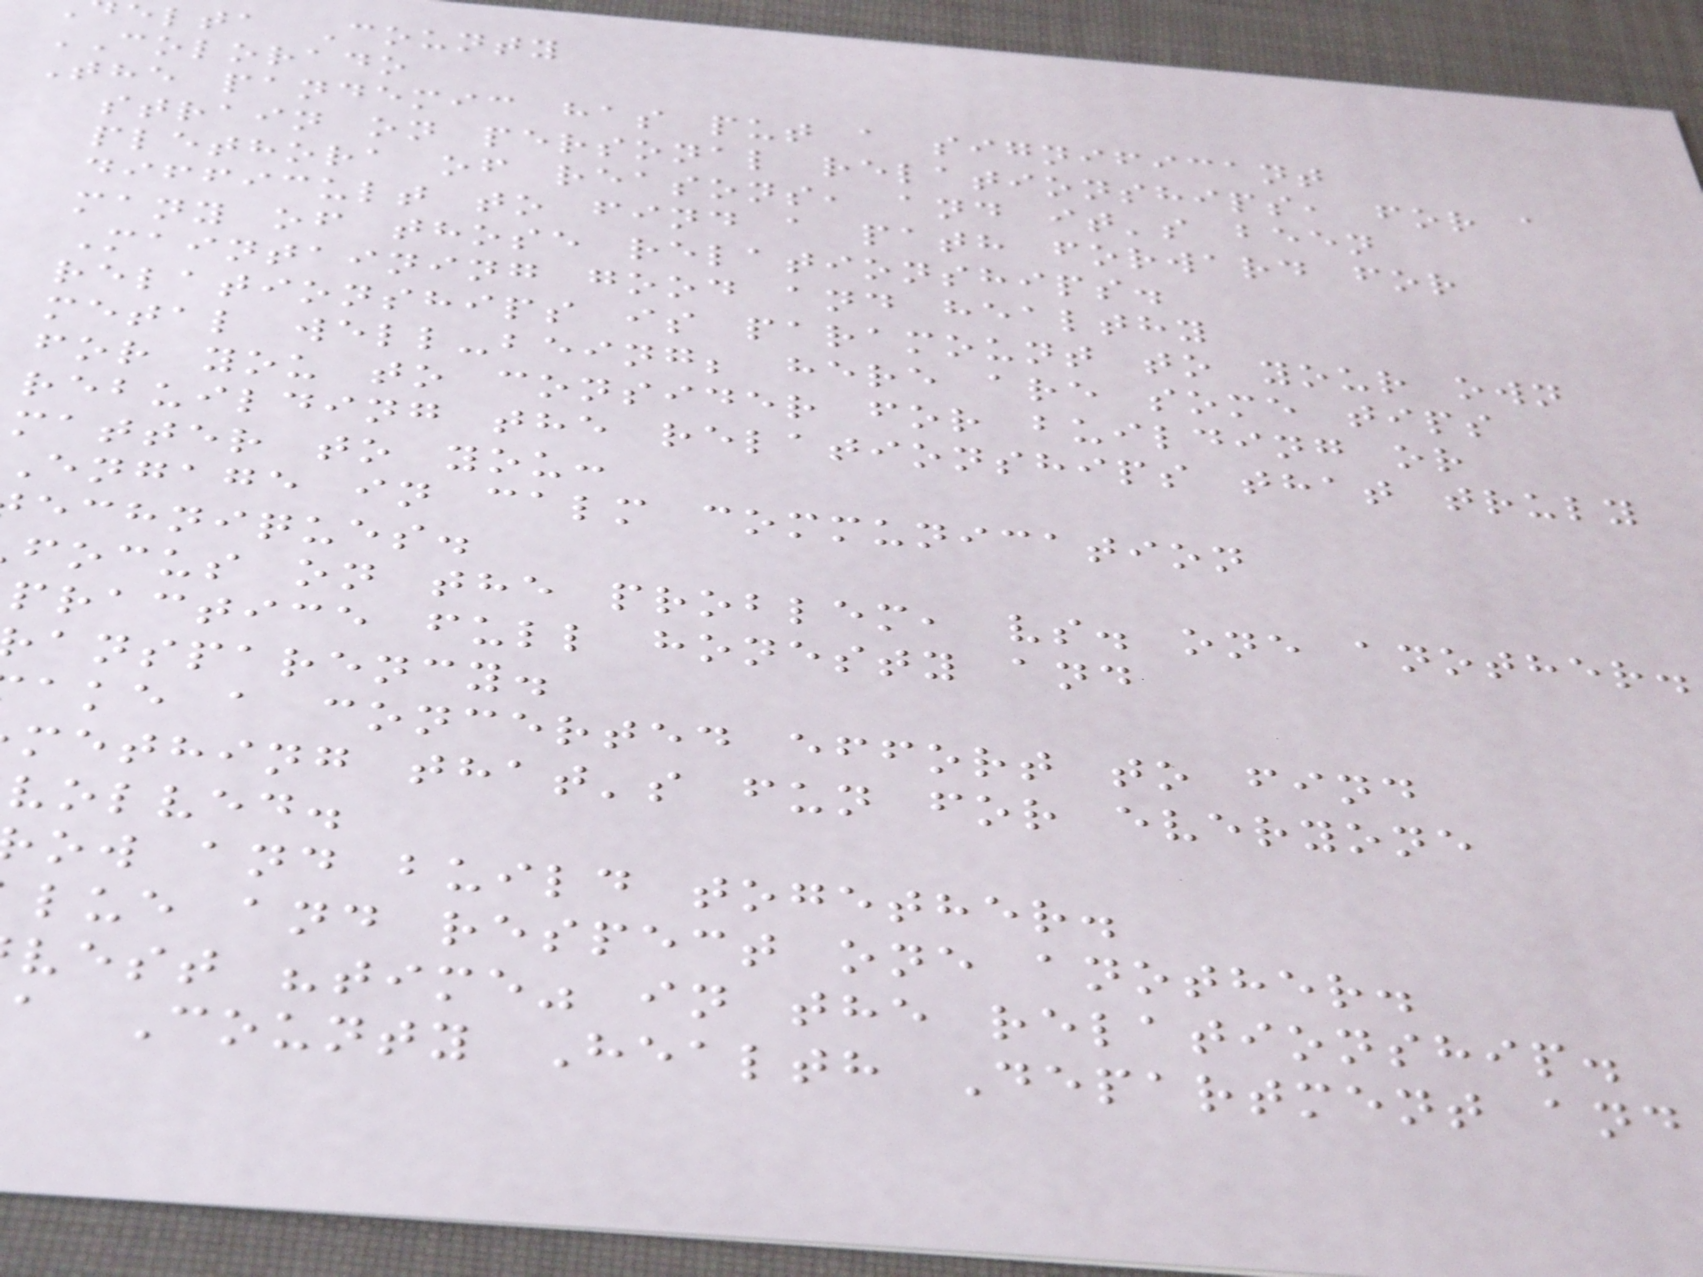elta County
COLORADO
The pandemic has put a significant
strain on personal relationships, for a
plethora of reasons, and it's been
difficult to find a path forward for
many of those relationships.
Maintaining good and healthy
relationships is paramount to your own
metal well-being; here are some tips
for you to consider for building or
rebuilding the relationships that truly
matter to you:
engage in calm communication
echniques.
focus on the problem, vs. one another.
practice full honesty and
ansparency.
ake a concerted effort to find
mething that's fun for everyone
volved.
ow and build together.
lue and respect one another.
vest "time" in the relationship.
a County Health Department and
